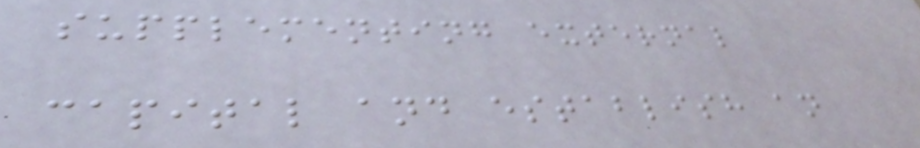supplementing external
capital and establish an
